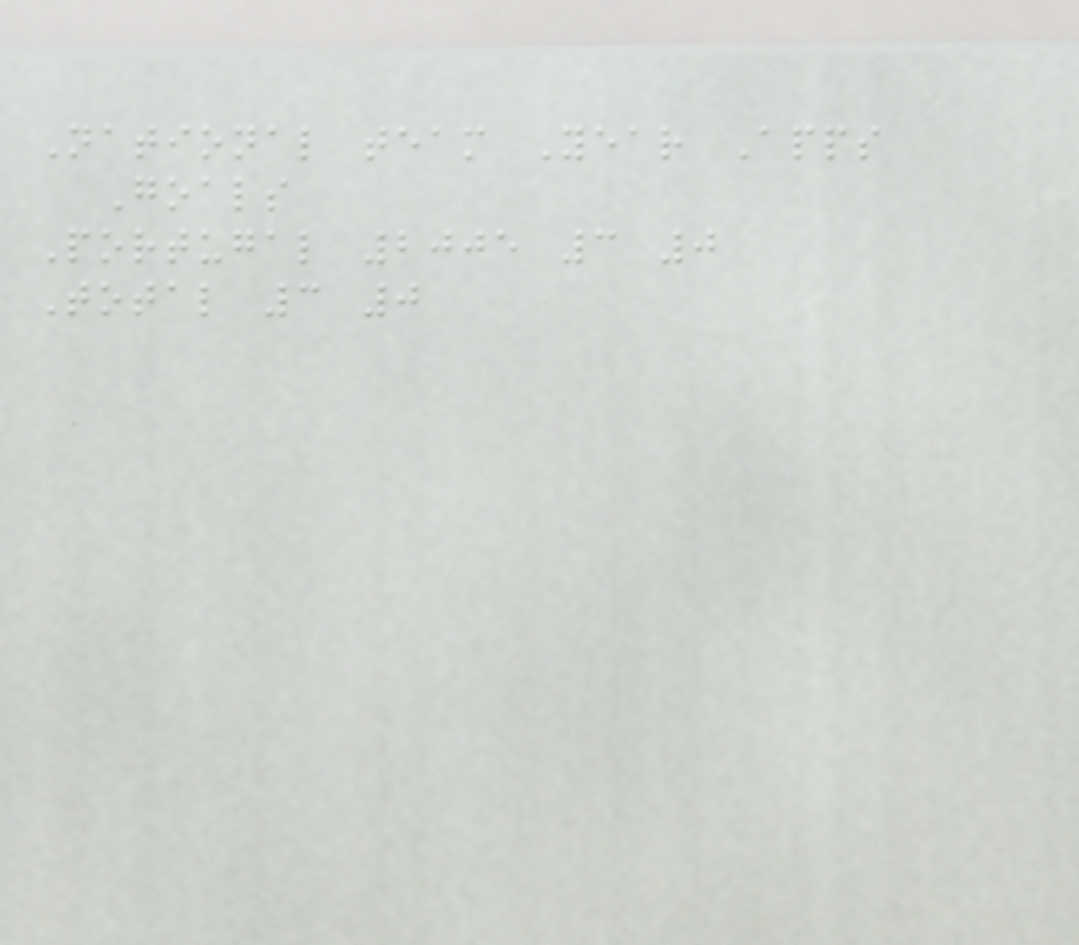National team Year Apps
Goals
Portugal 2005 3 0
Total 3 0
